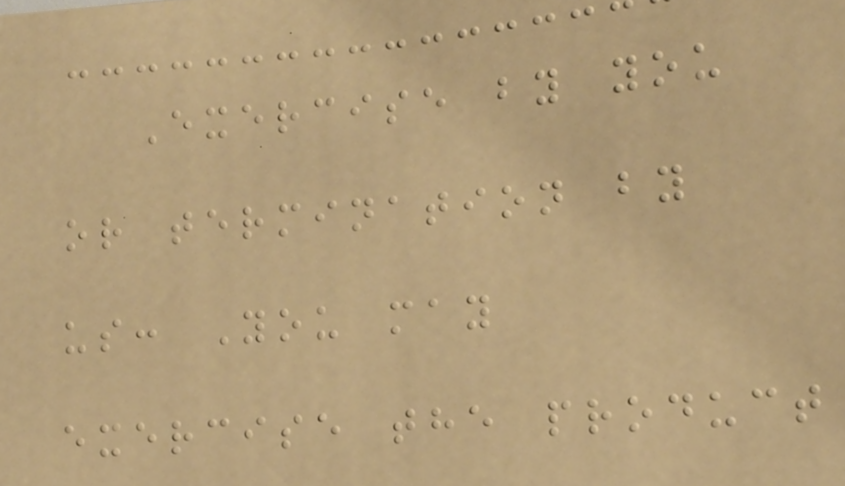Exercise by you
or termination by
us: You may
exercise the product
